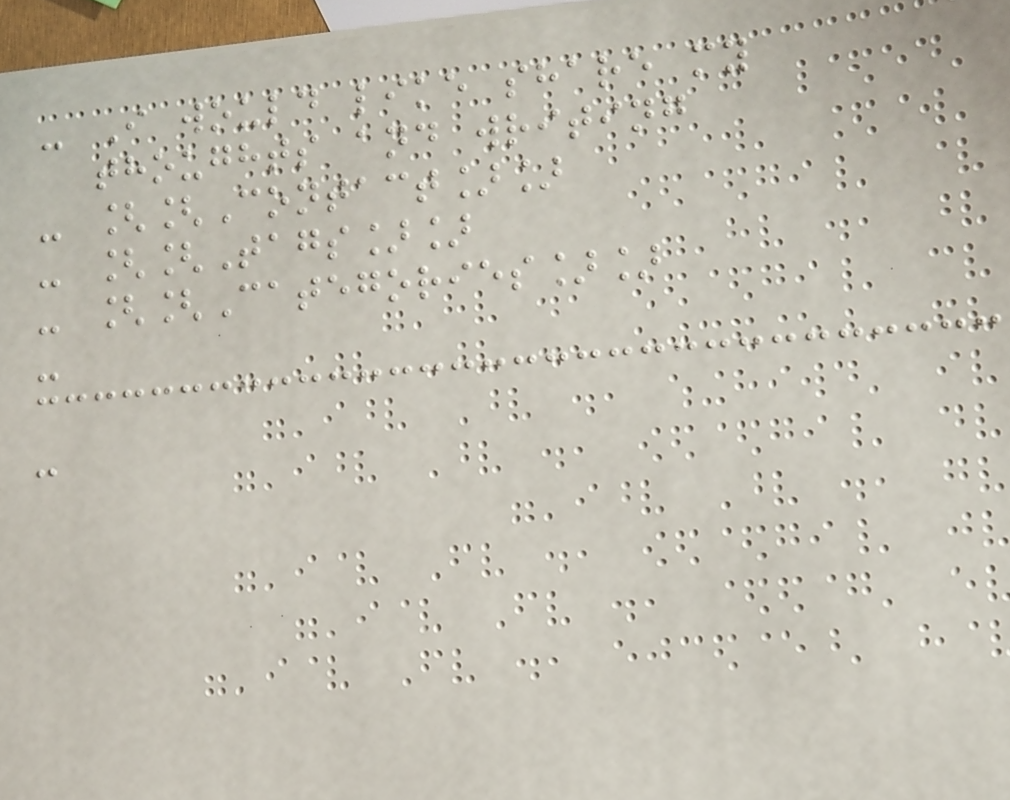- I would like share my
thoughts and writing
- [[Contact]]
- [[Tags]]
- [[Categories]]
-
-
